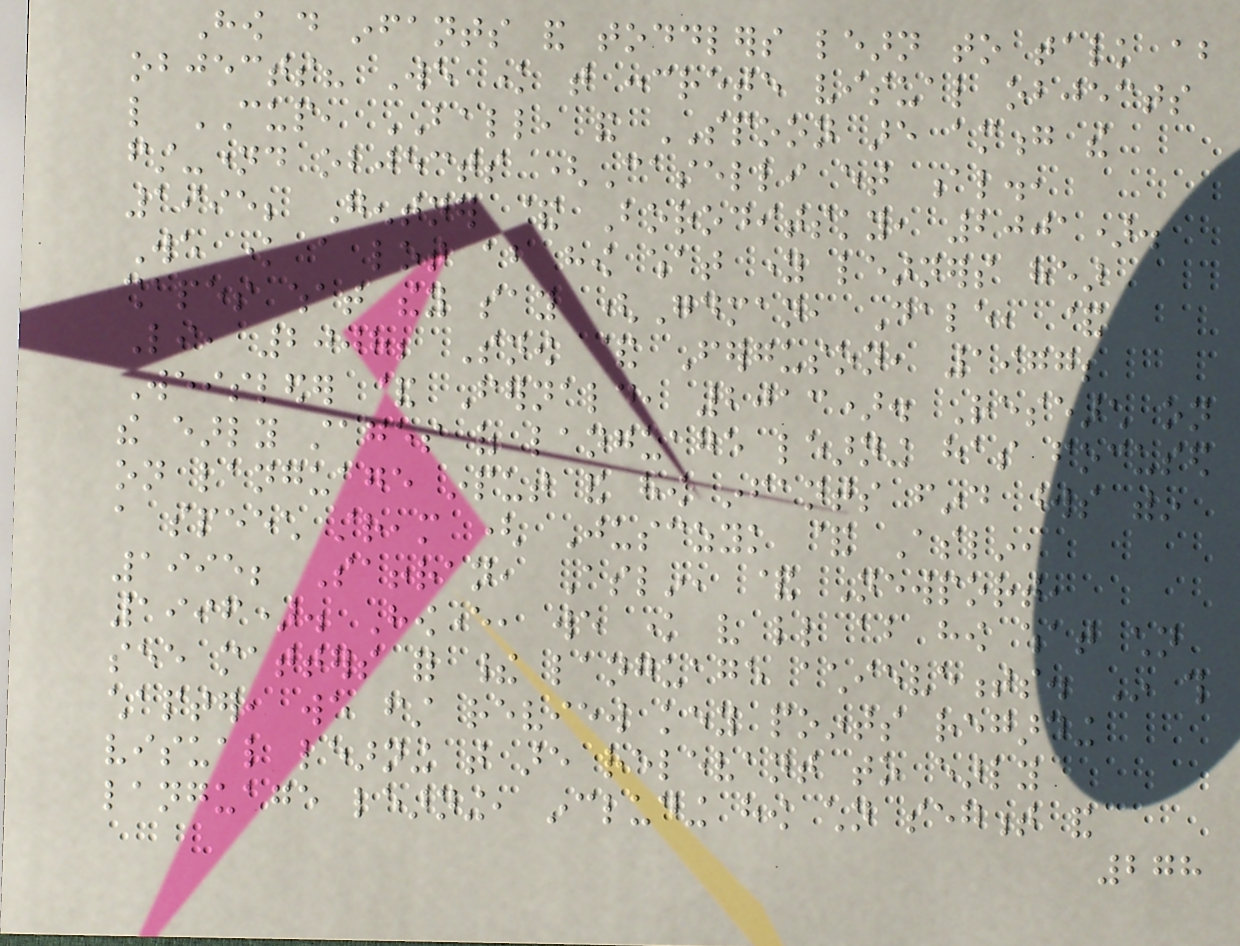How do infants and toddlers learn to talk about
objects? We know that concrete visual objects
like CUP, BALL, and SPOON are among the
first-named objects (Caselli et al.,
1995; Gentner & Boroditsky, 2001).
We know a lot about how what young learners hear
shapes what they say (Goodman, Dale, &
Li, 2008; Snow & Ferguson, 1977;
Weisleder & Fernald, 2013). Research on
the early stages of language learning has focused
on language input and how infants find words within
a speech stream ( Jusczyk & Aslin,
1995; Saffran, Aslin, & Newport,
1996). However, we know very little about how what children
see matters for their language achievements. In this
chapter, we first review key points regarding
visual learning that are relevant to early
language learning, including how children segment and
278
